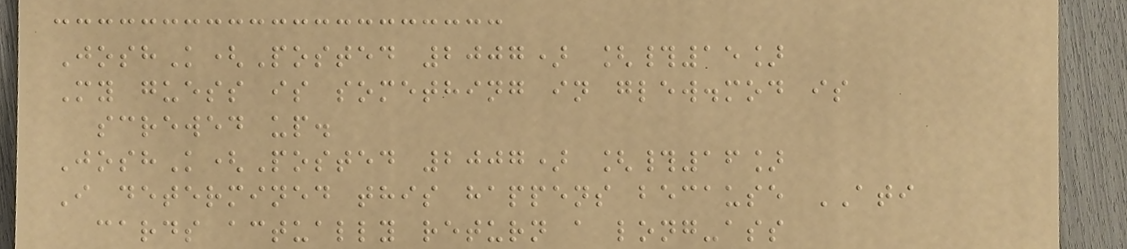JoshK(Posted 2007) [#15]
My guess is something in glew.mod is
screwed up.
JoshK(Posted 2007) [#16]
I determined this happens because ATI
cards actually return a long-ass
